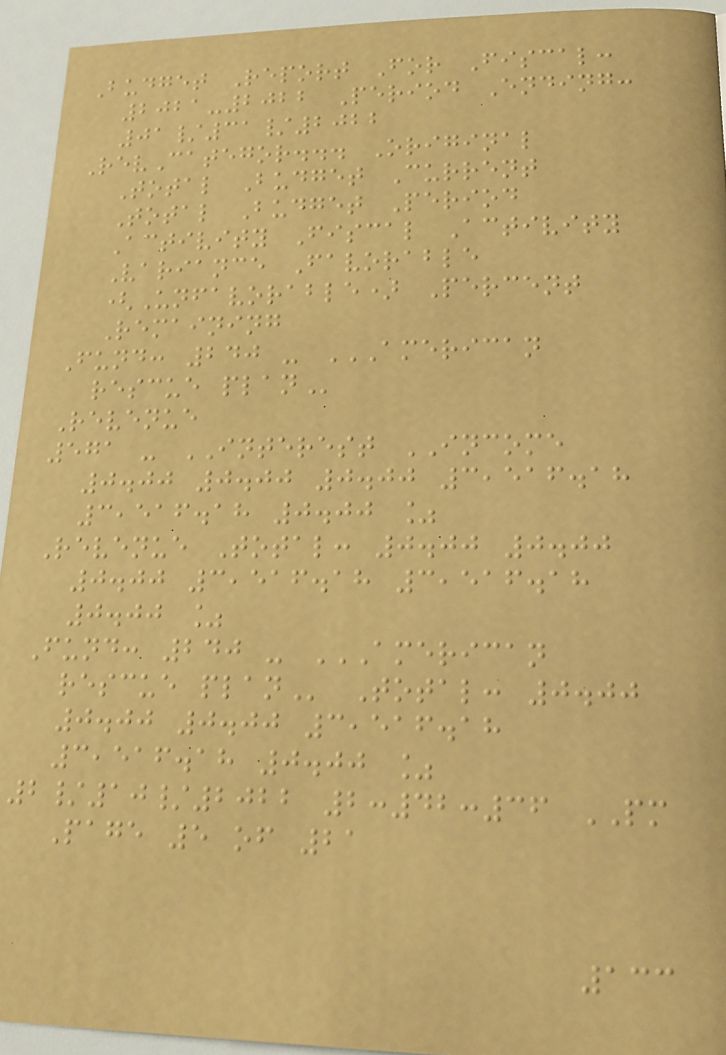Budget Report For Fiscal:
2021-2022 Period Ending:
01/31/2022
RevCategor... Original
Total Budget Current
Total Budget Period
Activity Fiscal Activity
Variance Favorable
(Unfavorable) Percent
Remaining
Fund: 240 - AMERICAN
RESCUE PLAN
Revenue
571 - INTEREST INCOME
0.00 0.00 0.00 3,516.18
3,516.18 0.00 %
Revenue Total: 0.00 0.00
0.00 3,516.18 3,516.18
0.00 %
Fund: 240 - AMERICAN
RESCUE PLAN Total: 0.00
0.00 0.00 3,516.18
3,516.18 0.00 %
2/10/2022 2:42:36 PM
Page 5 of 21
133
